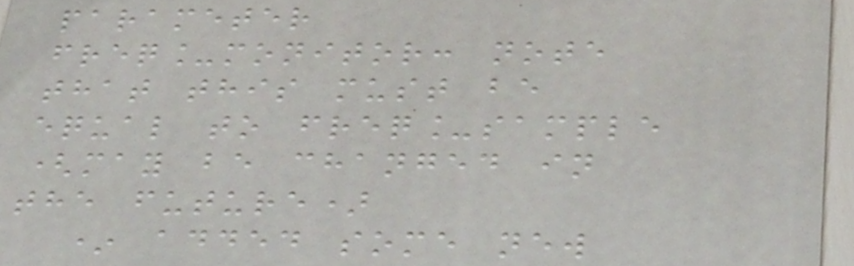parameter
freq_monitor: note
that this must be
equal to freq_sample
(may be changed in
the future)
* added some new
